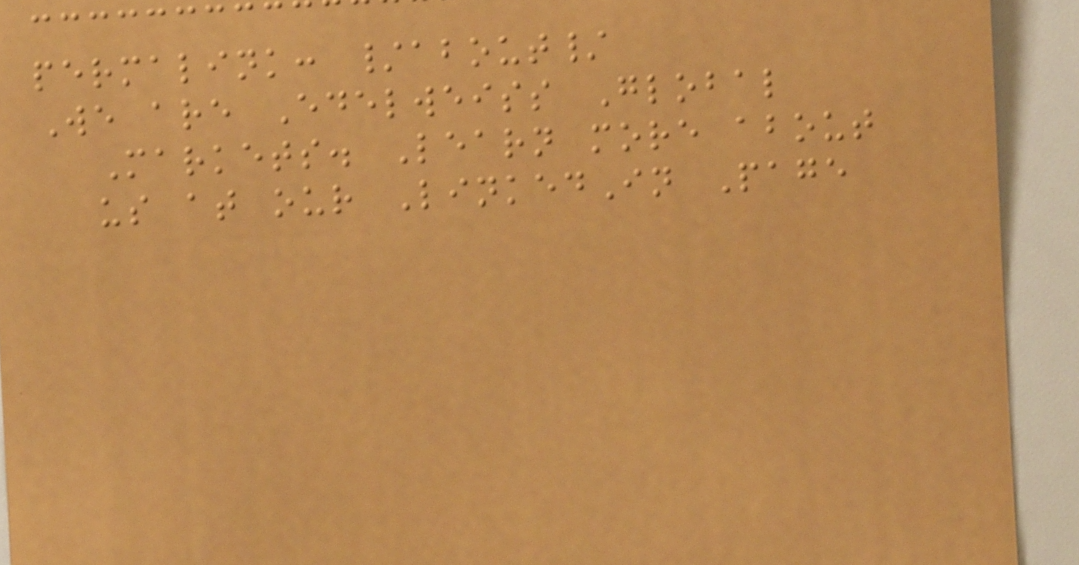permalink: /about/
We are Edelweiss Global
Markets. Learn more about
us at our LinkedIn Page
